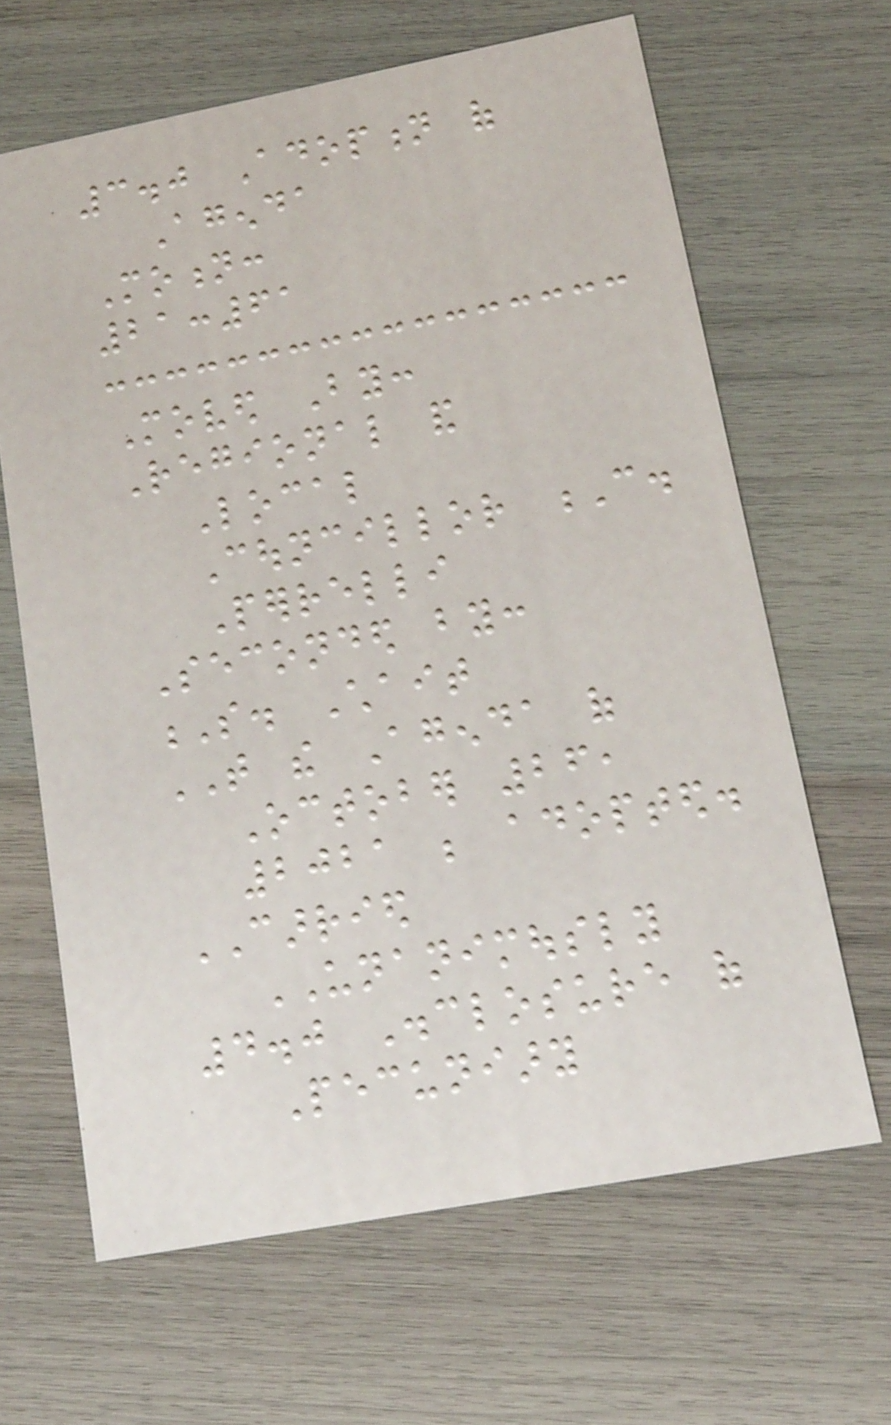3.0 Adoption of
Agenda
Motion:
21:61
Moved By:
Regional and
Local
Councillor C.
Perrelli
Seconded by:
S. Chait
THAT the Agenda of
October 26,
2021 be adopted.
CARRIED
UNANIMOUSLY
4.0 Disclosure of
Pecuniary
